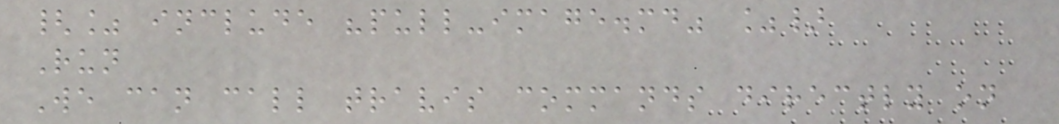{% include "pull-image.md" %}
Run
We can call travis commands directly on
